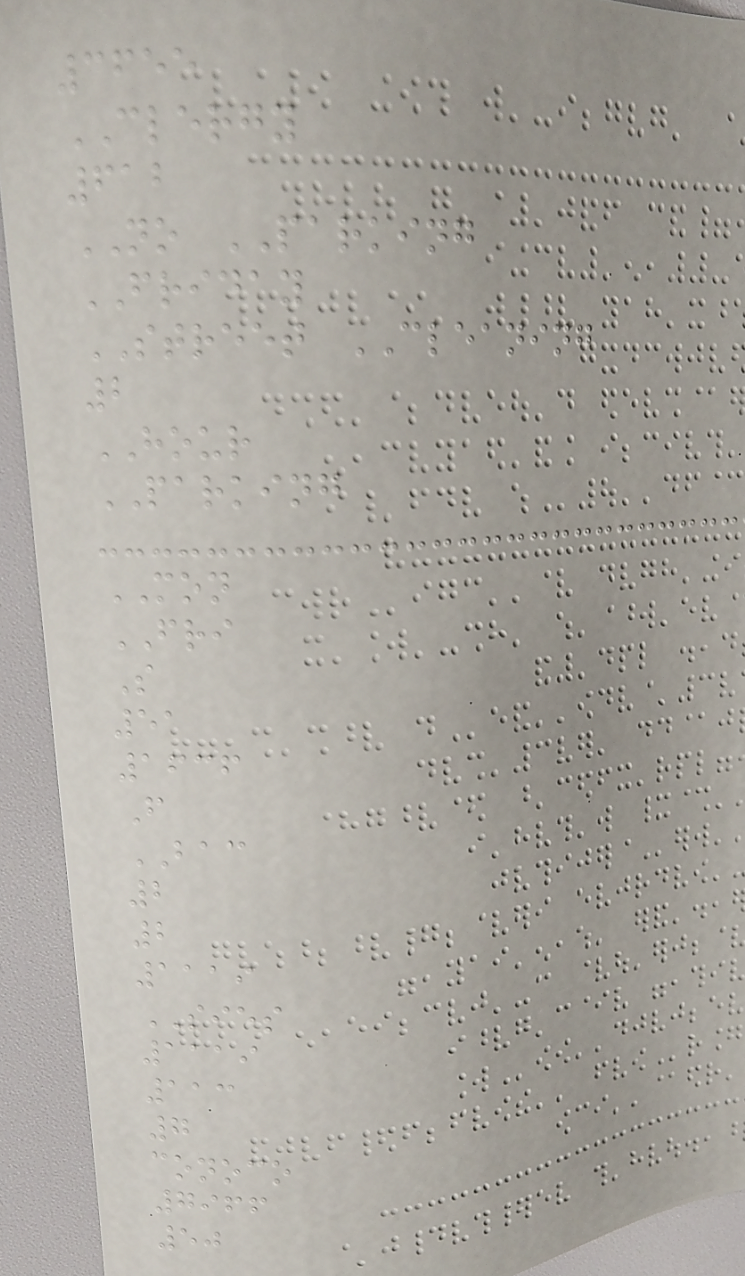3655
CLERGY
612
NO PARKING
FRIDAY
STREET CLEANING
2
HOUR
PARKING
MON
FRI
S
51
1636
F
BAC
2
2
1119
SIES
1119
113
7
conoco
7966
50
